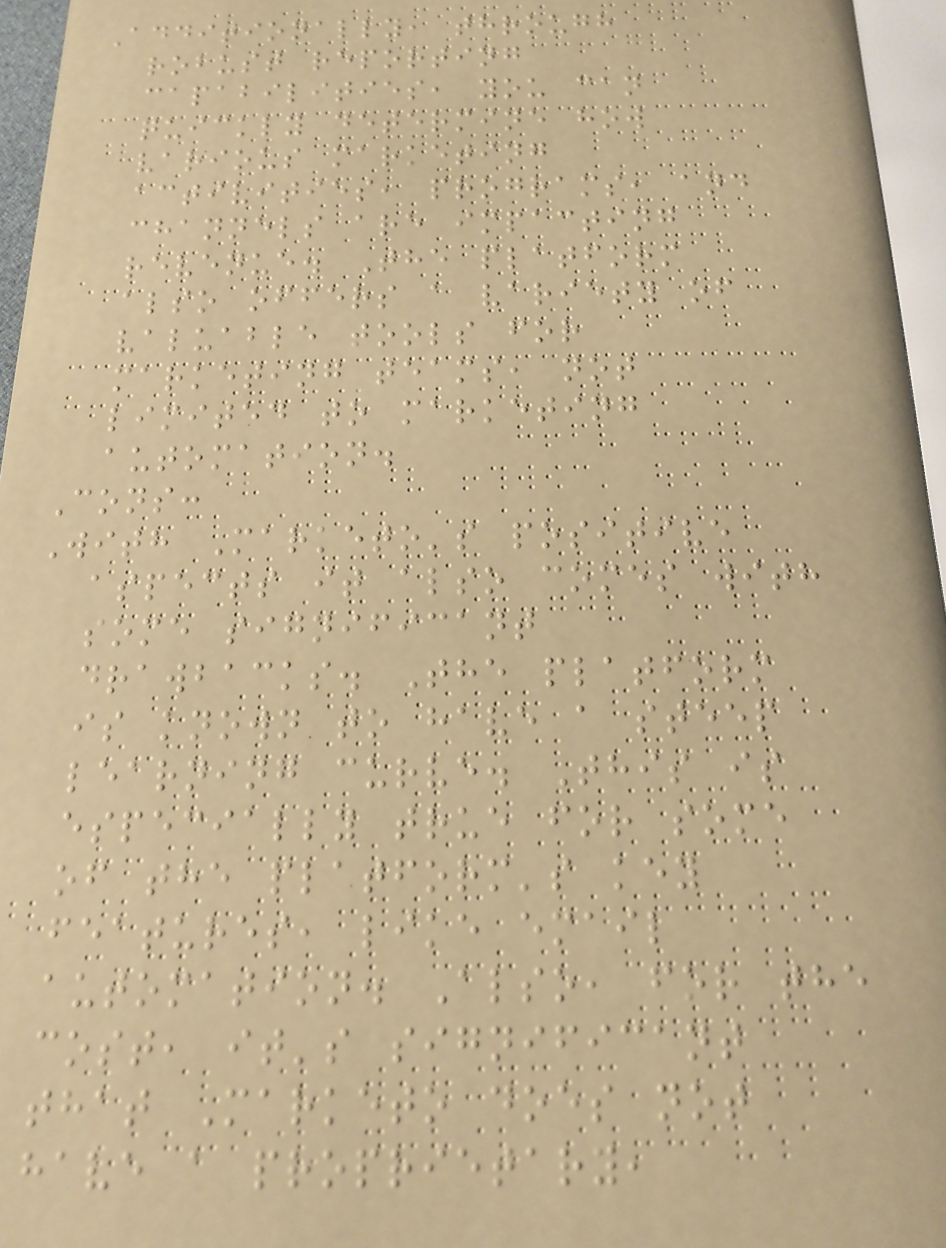Additionally, through
robust reporting
capabilities, you can
quickly determine how
various marketing
activities, programs, and
channels are impacting
revenue. The platform
also offers a variety of
valuable tools for
marketing teams, not
limited to marketing
automation.
Cons:
With Marketo's positive
aspects it also comes with
some significant
drawbacks. The platform
is known to have a steep
learning curve. This is
especially true for some
of the platform's key
features, like email
automation. Also, for the
cost, it's significant
that Marketo does not
have a proprietary,
